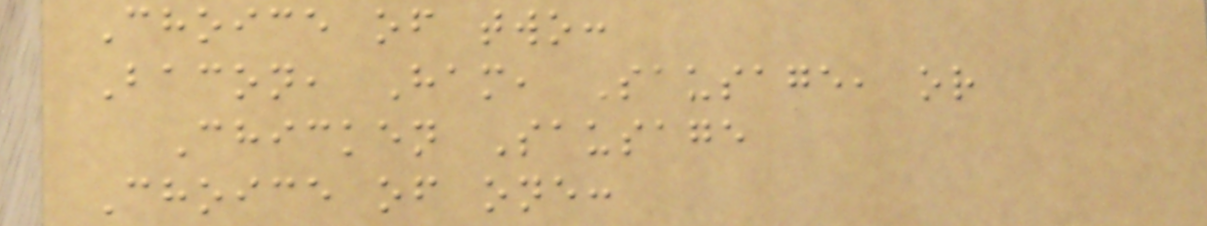Choice of two:
Bacon, Ham, Sausage, or
Chicken Sausage
Choice of one:
